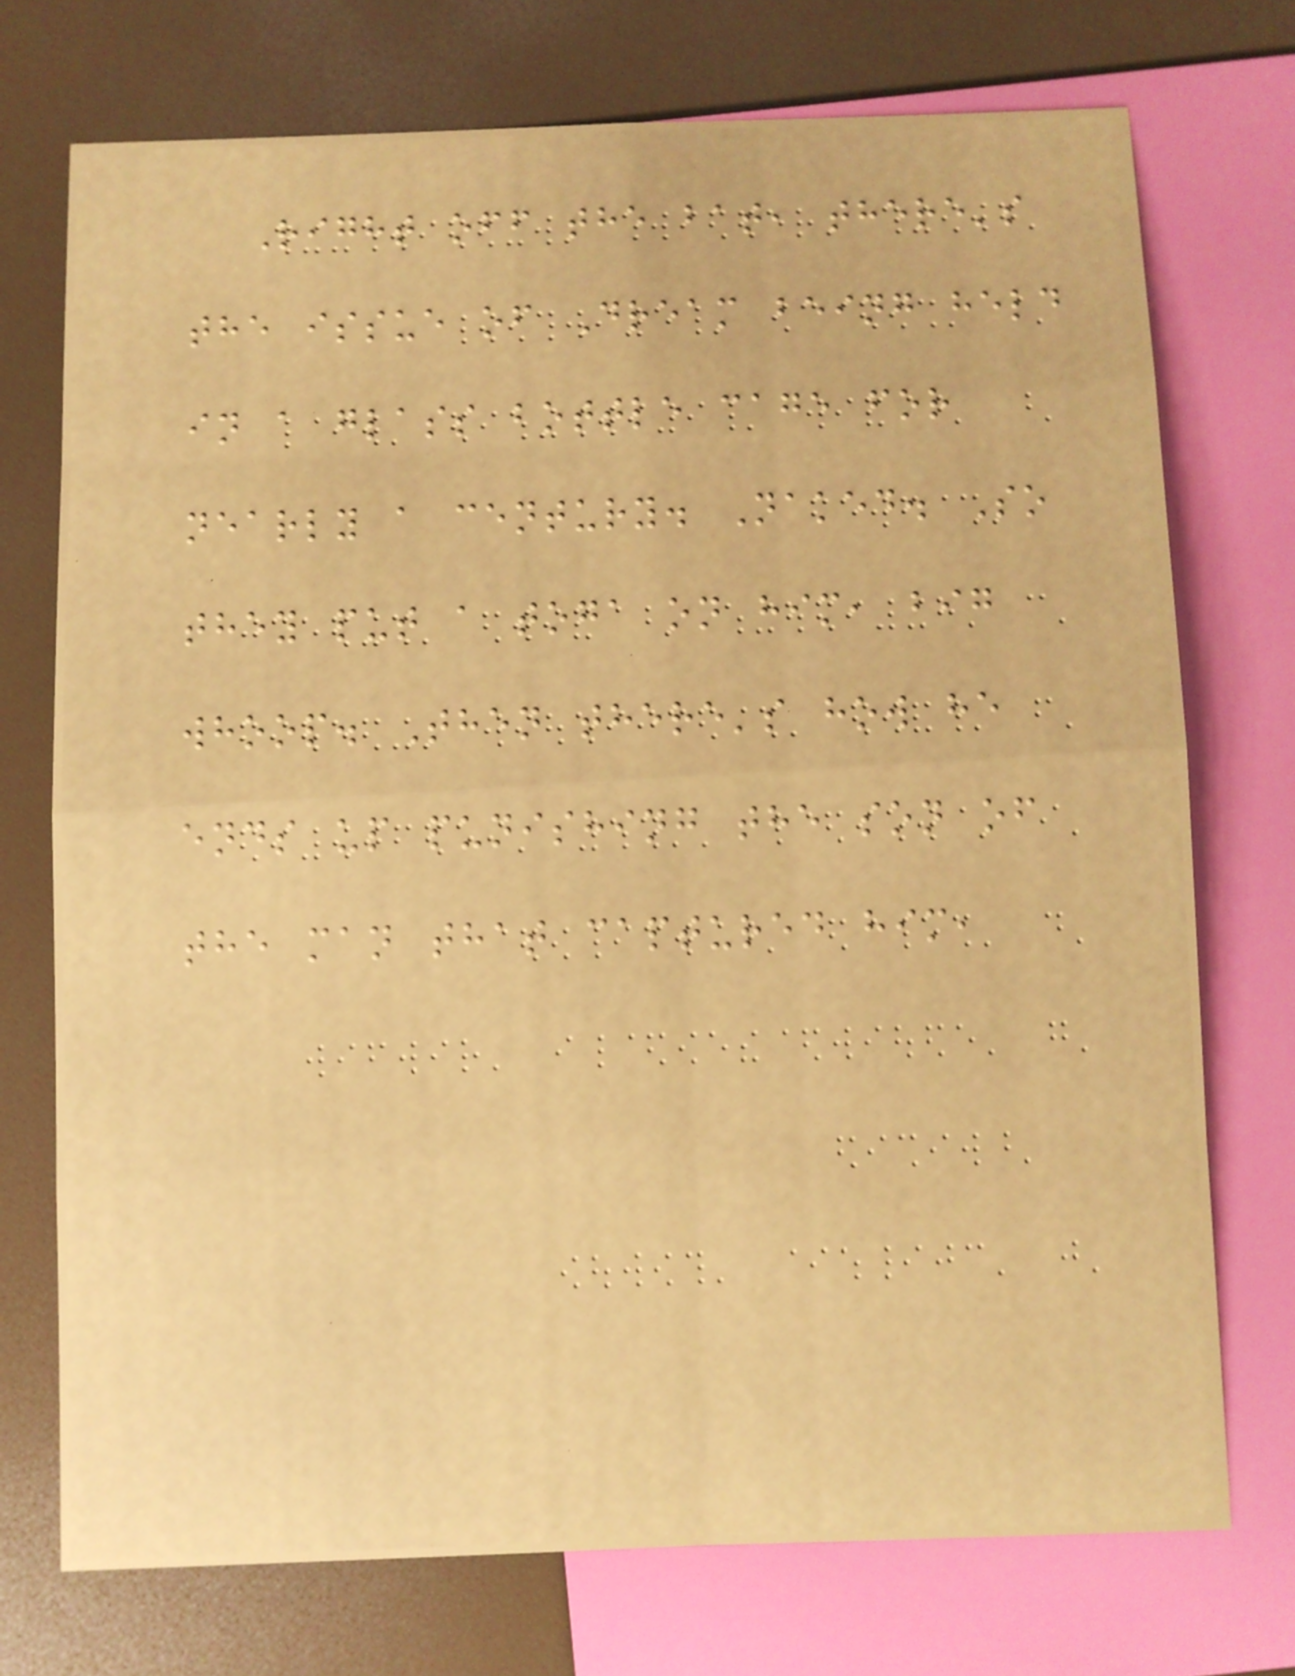Right off the bat, there's
the issue of Dream being held
in a glass bottle cage for
nearly a century. Naked. So
they put a toga on him, big
whoop. Then there's how he
ends up punishing the son of
the man that captured him,
